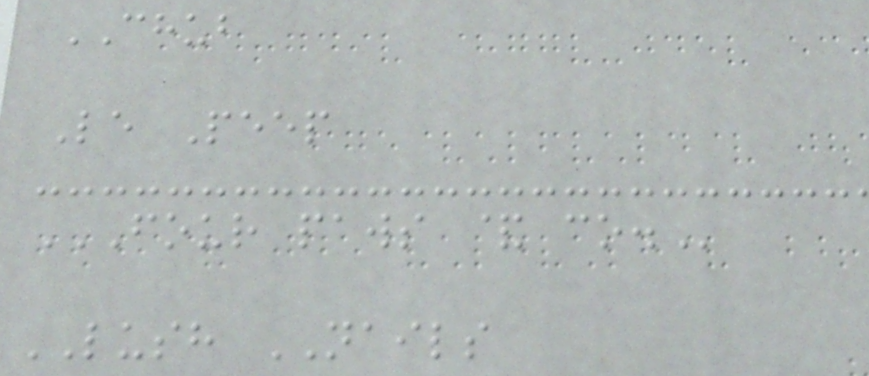CHUB
Le Peep
FOUR PAWS & CO.
LUSH NAILS
